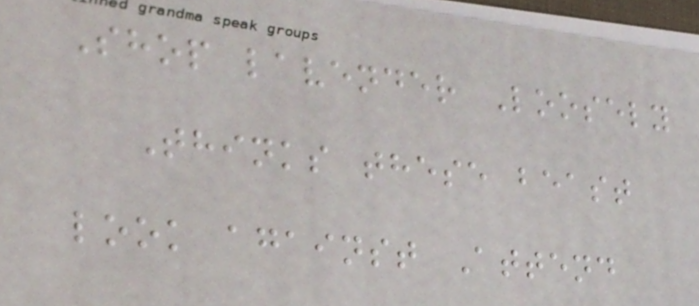Shop lavender Loosely
Thinks these beast
look against Attend
